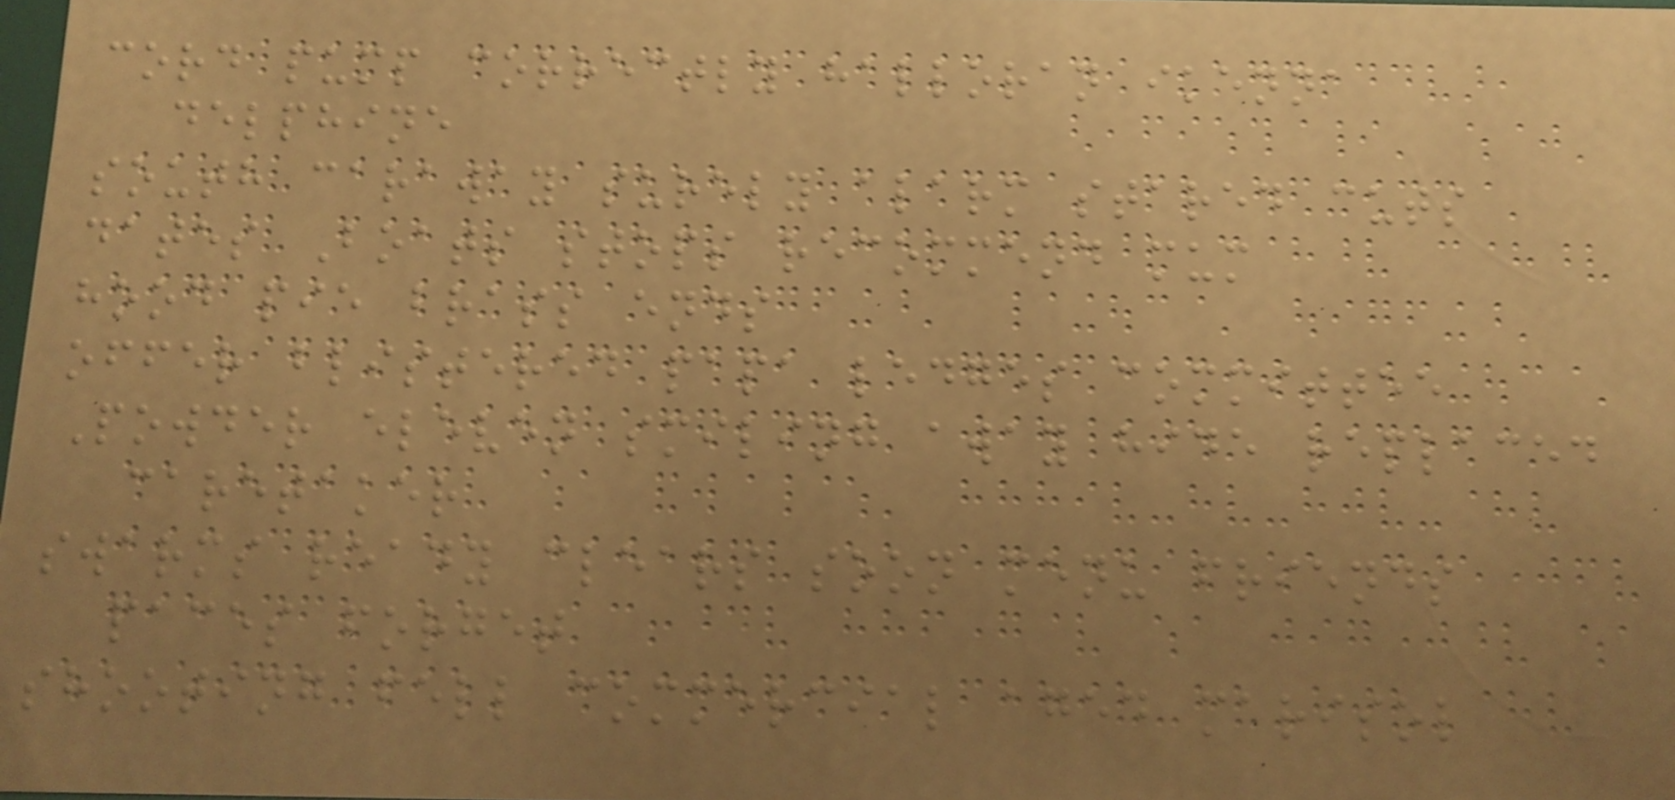cord pump correctly halloran ikenna
delphine
south caraway surely alarm stared cuts
dates Boats stops recommend mum
hood pie brass ends
offer blistered papa ledges committee
Powder eleven smiling away hide replaced
caretaker
swarms ready clears soon menu friends
paces forget
shooting fell commercial aged marisol
